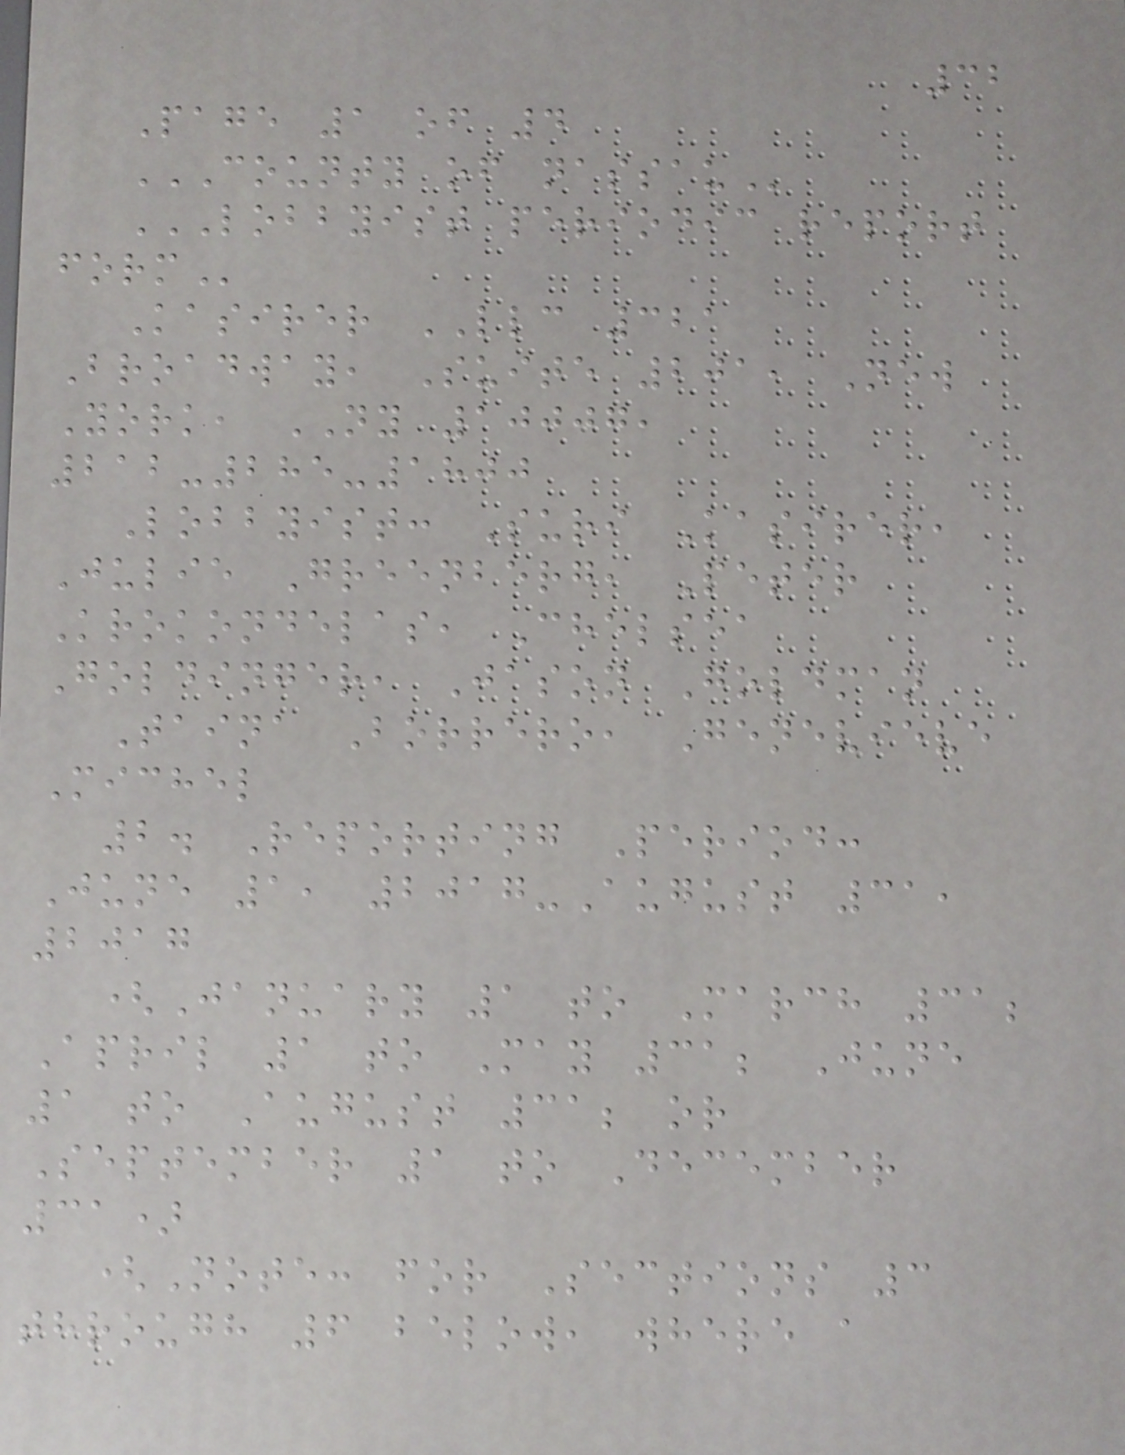32
Page 1 of 4
COUNTY OF NASSAU
LOBBYIST PERIODIC REPORT
FORM
Kasirer LLC 321
Broadway, Suite 201, New
York, NY 10007,
212-285-1800
Lobbyist: Suri Kasirer,
Julie Greenberg, Peter
Krokondelas, Chelsea
Goldinger, Jason Goldman
Taina Borrero, Genevieve
Michel
2. Reporting Period:
June 1, 2017-August 31,
2017
(January 1 to March 31;
April 1 to May 31; June
1 to August 31; or
September 1 to December
31)
(Note: for Sections 3
through 6 below, where a
